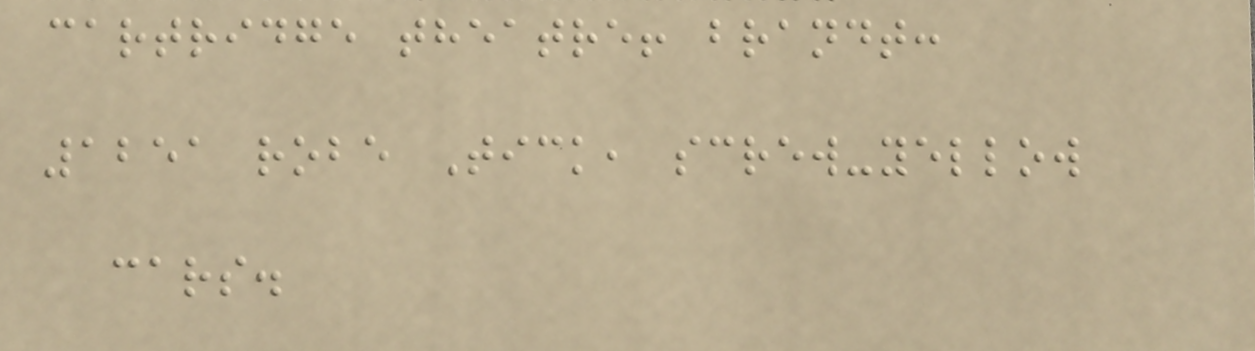cartridge theatre! brandt:
1251 robe Tick, screw-yellow
cars.
